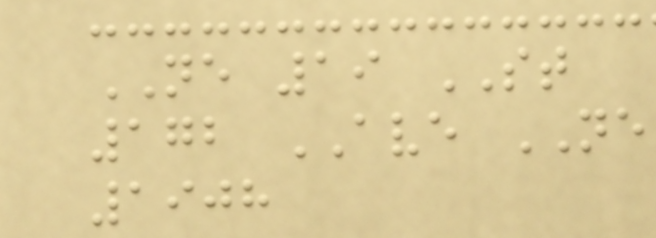NE 19 ST
172 AVE NE
1908
